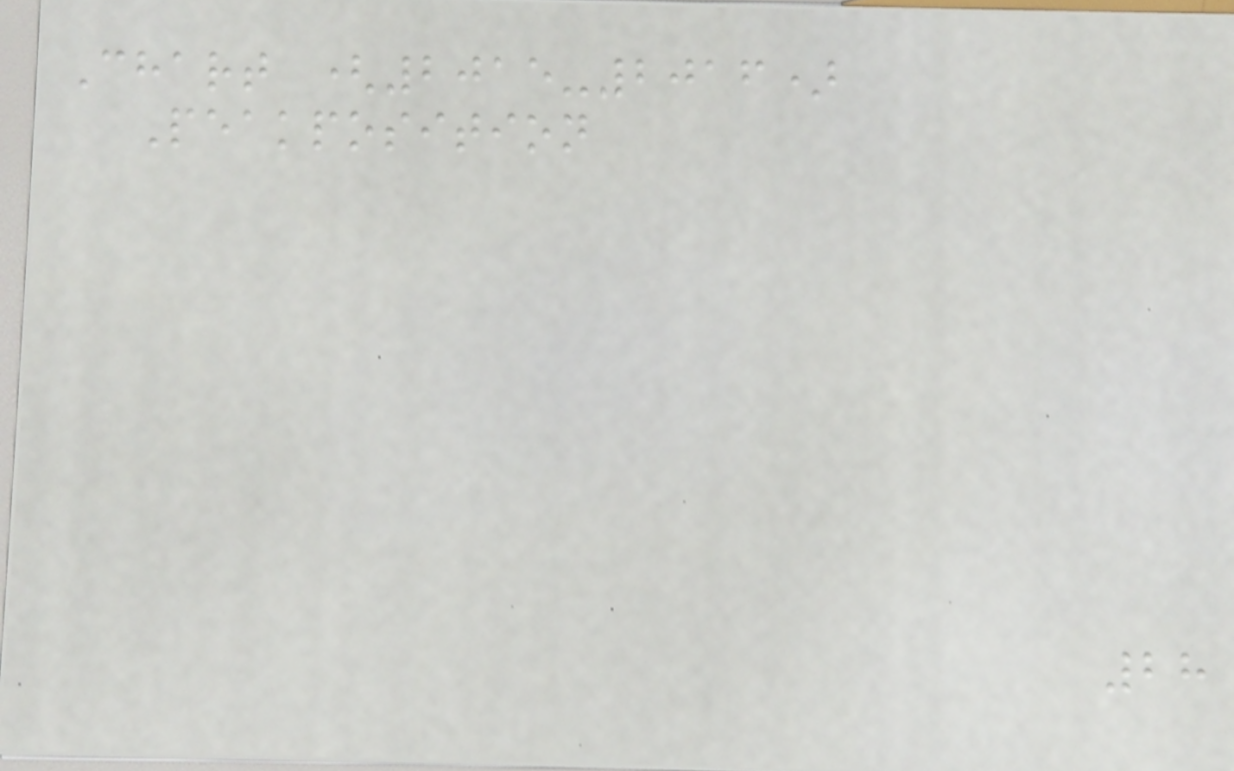Chart (2015-2016)
Peakposition
28
